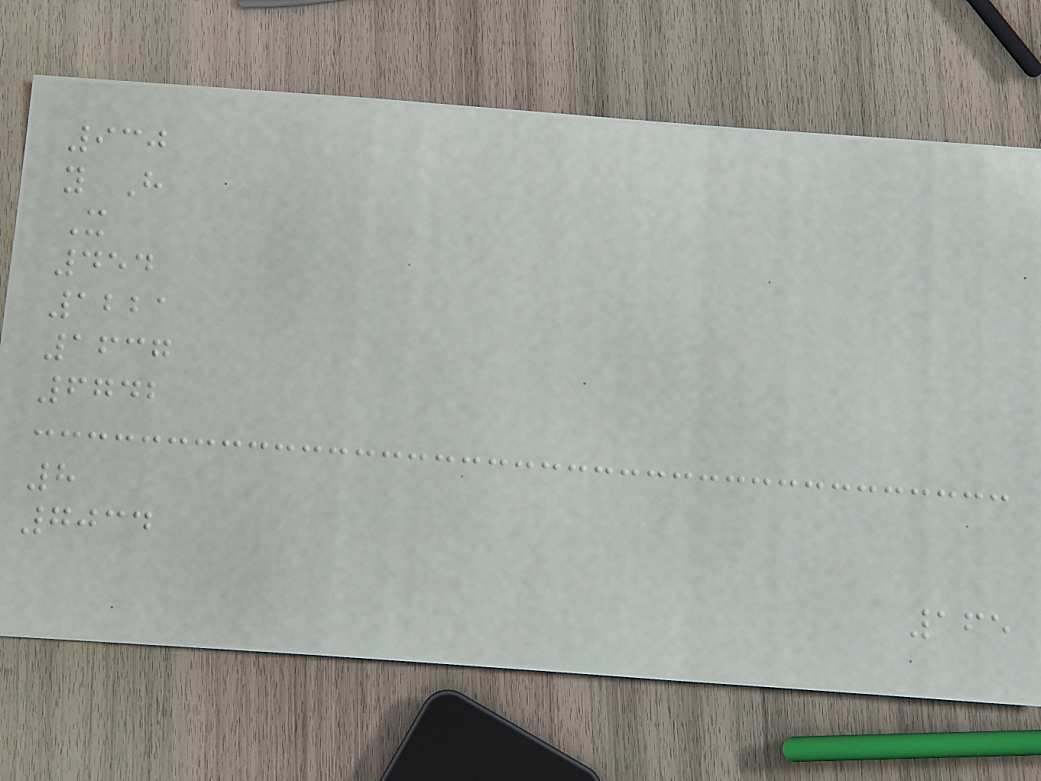930
y H
X
454
1221
1637
6742
8
7034
165
